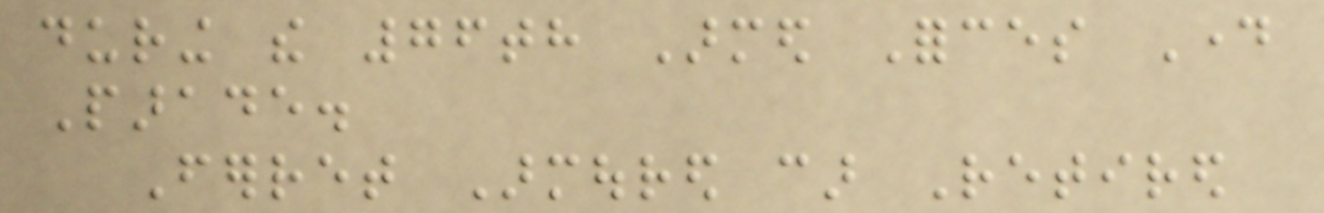during the 76th Armed Forces Day
Parade.
Ferret Armoured car Retired
